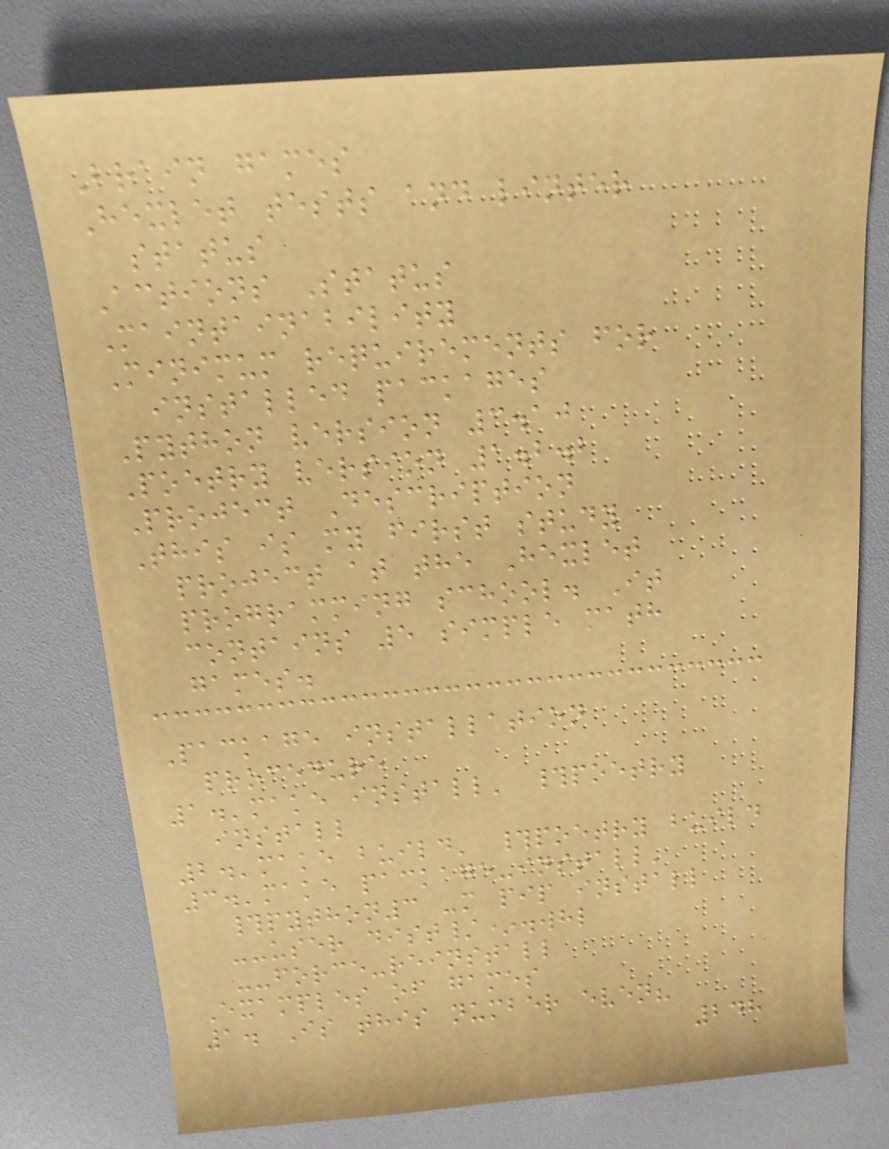Brain games
Hexlet tests and linter
status
Actions Status
Maintainability
Minimum requirements for
installed packages
Python version 3.10
Poetry version 1.2.2
Project Description
This is my first study
project at the Hexlet
programming school. It
contains 5 simple math
games.
Package installation
procedure
1.'make install' #poetry
install
2.'make build' #poetry build
3.'make package-install'
#python3 -m pip install
--user dist/*.whl
--force-reinstall
Examples of games
1. Is this number even?
248
